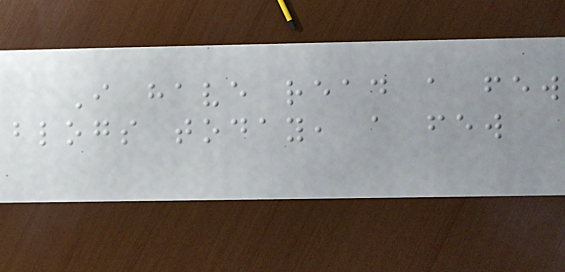I have read a few
blogs today, a few
